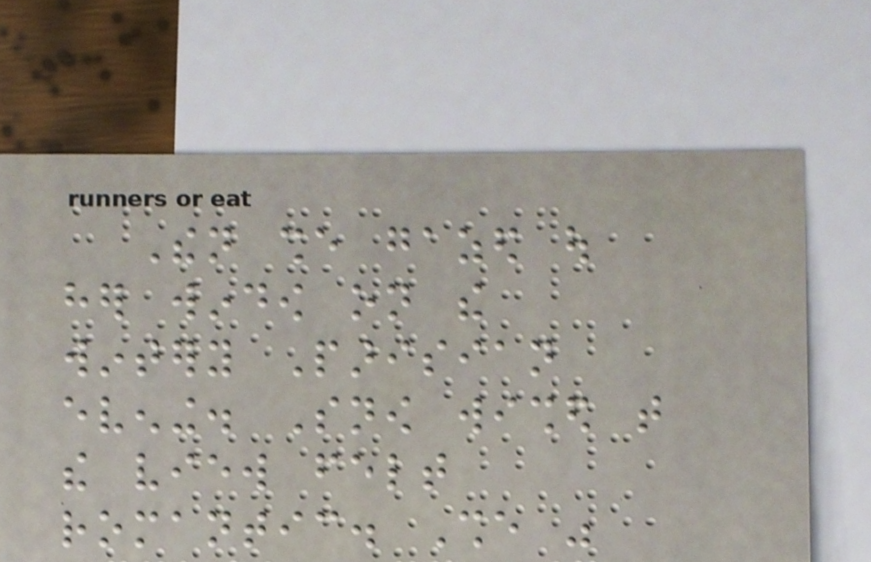Then she gazed out
her window on the
wintery Parisian
evening. Snow wished that
the view felt
romantic. She was
